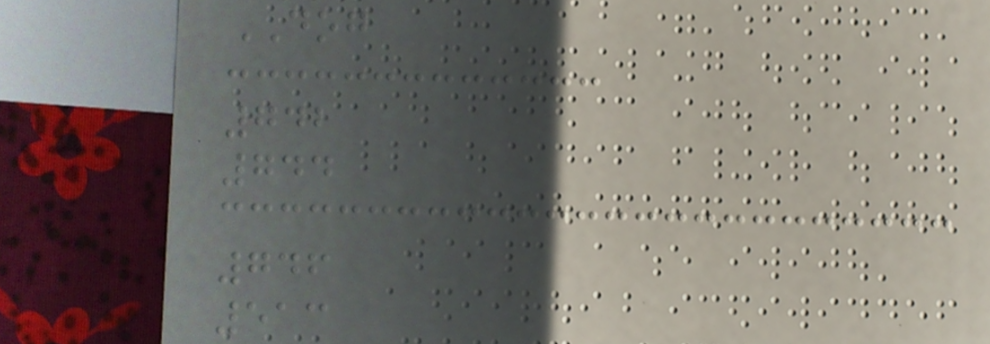DOG
742
744
746
513
